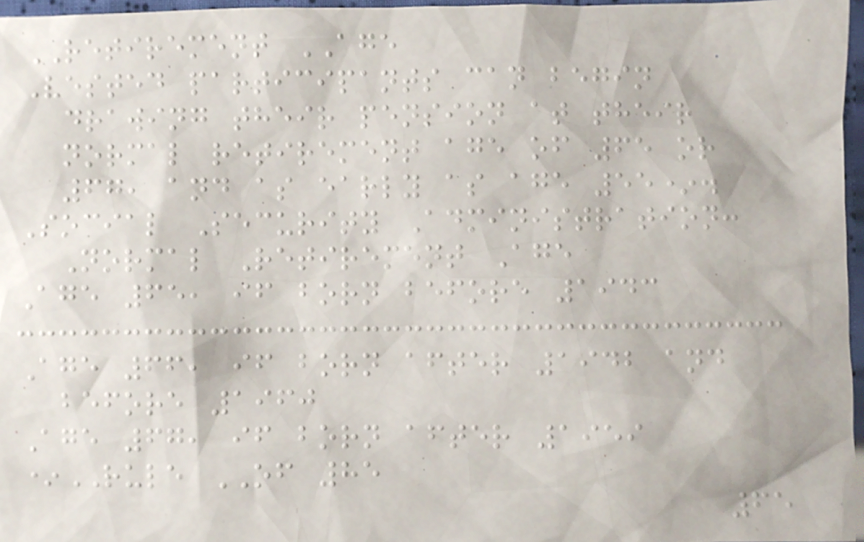RETIREMENT AGE
Vested participants can begin
drawing their pension at their
normal retirement age of 65 or
67, and as early as age 55*.
Social Security Administration:
Normal Retirement Age
Age 65, if born before 1943
Age 66, if born after 1942 and
before 1960
Age 67, if born after 1959
*RULE OF 85
65
